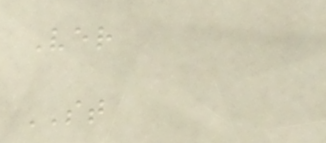Ver
ST
